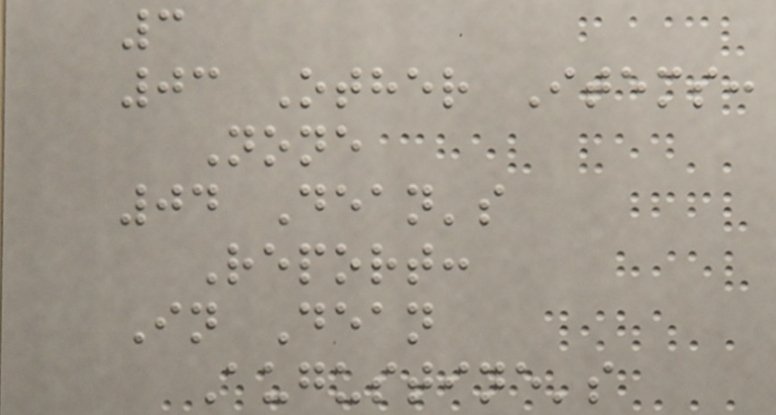3
03 Other Items:
None
04 Dean's
Report:
In Dean
Augustine's
